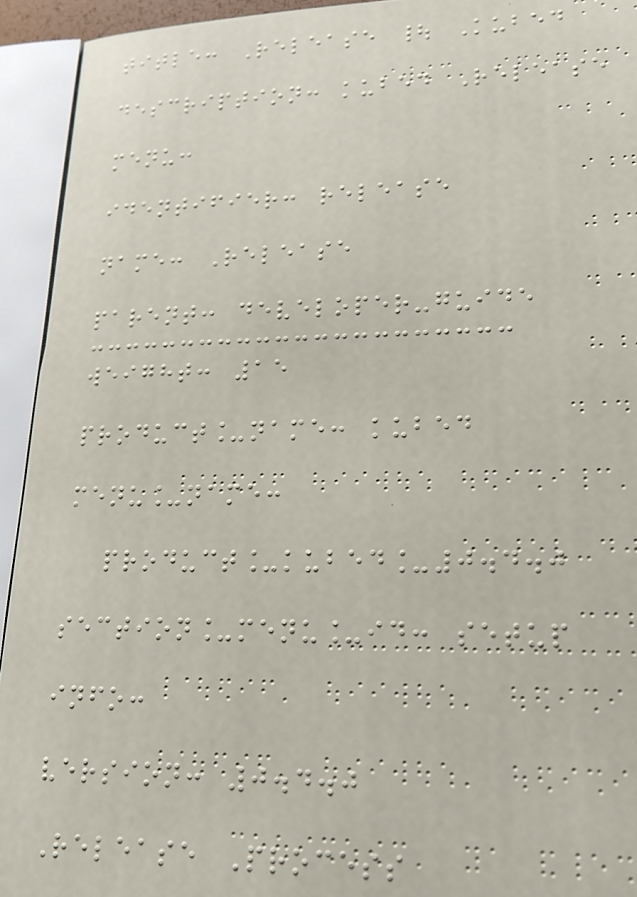title: Release | Kubed
description: kubed Release
menu:
identifier: release
name: Release
parent: developer-guide
weight: 15
product_name: kubed
menu_name:
product_kubed_0.4.0
section_menu_id: setup
info:
version: 0.4.0
Release Process
